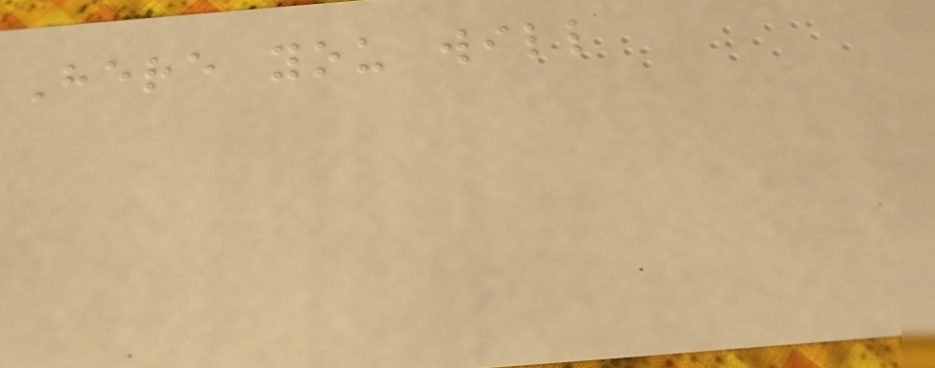Here you will
